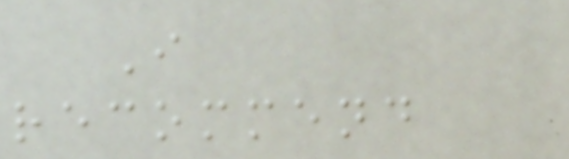I
recommend
